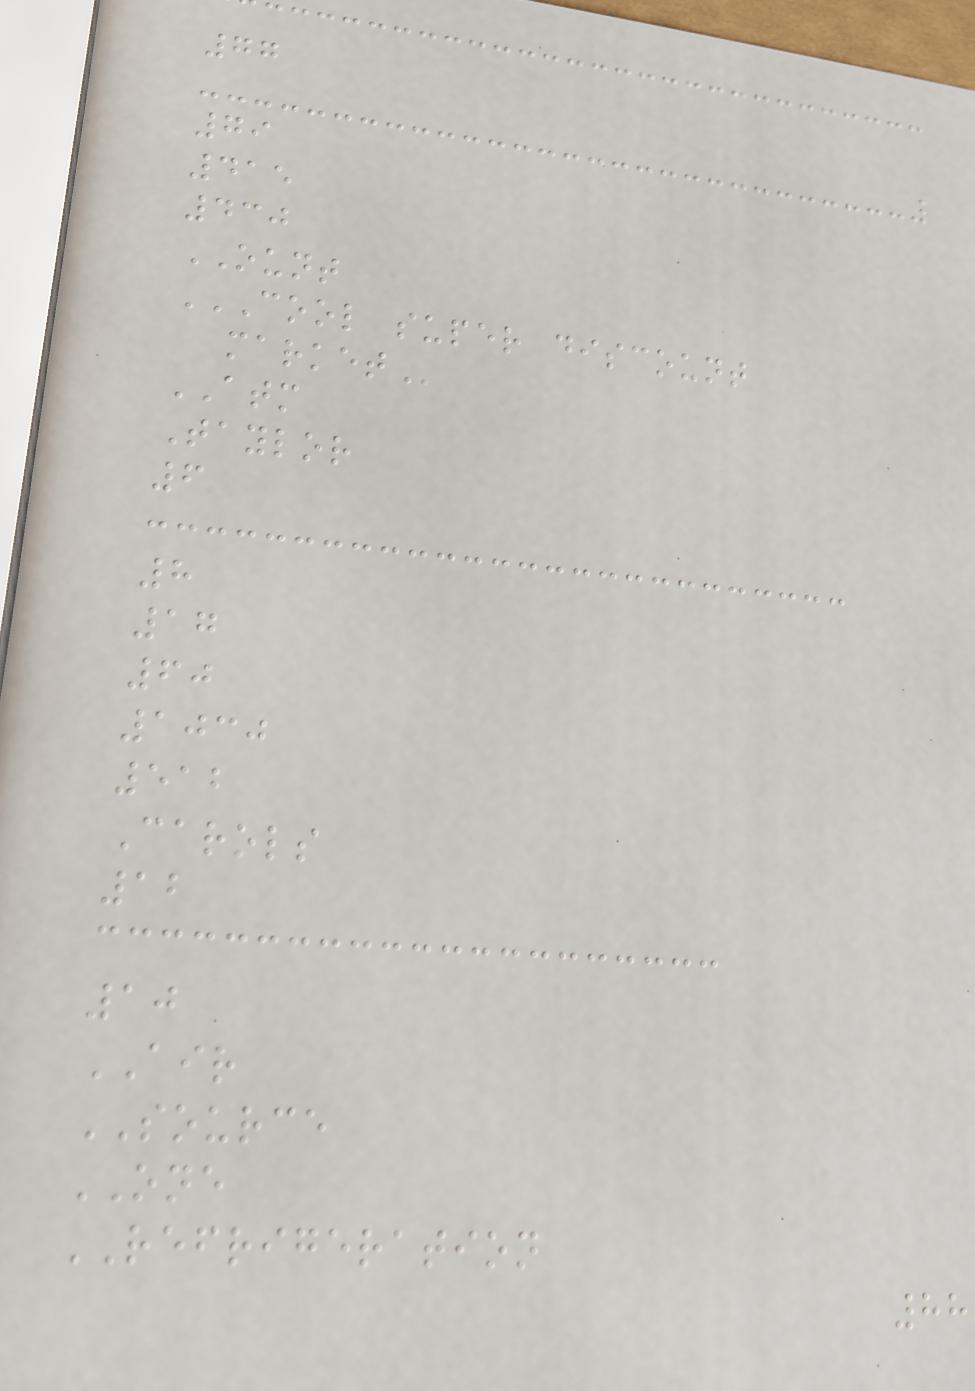77
79
415
430
OUNT
COOL SUPER DISCOUNT
MARKET
ATM
Taylor
6
8
17
60
1030
512
Carols
12
10
AIR
SOURCE
ONE
REFRIGERATION
88
